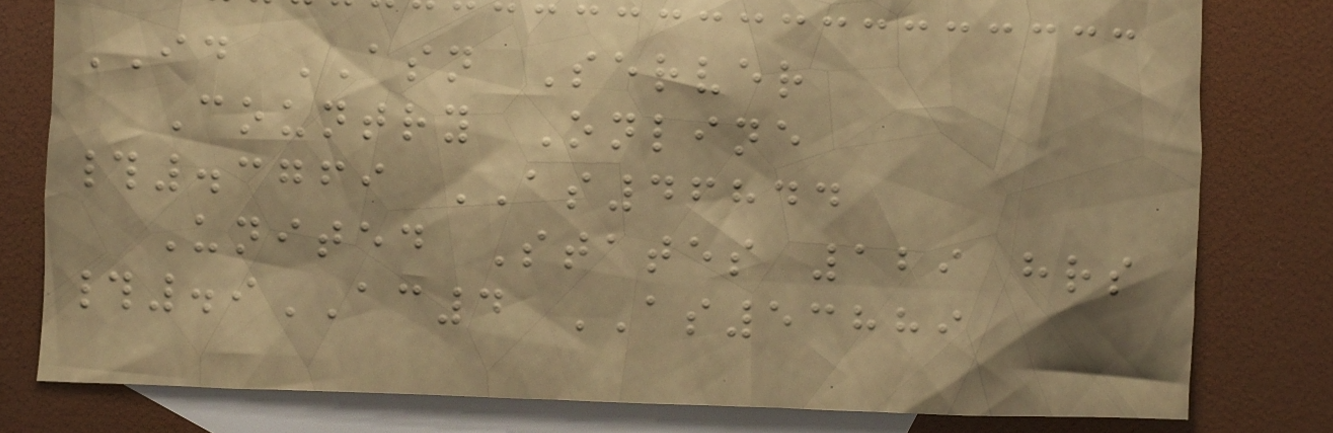ID ASN Server
Country Online
#.3769 AS46844
United States 129 hrs
#.9AC4 AS53889
